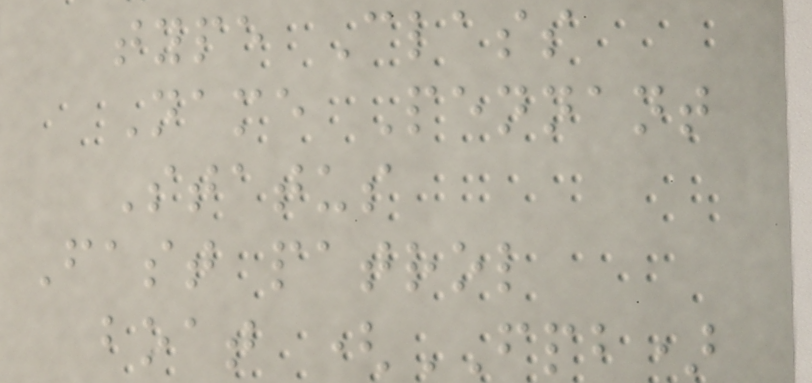type Class
Name Pennant
Status
Fast patrol
boat (FPB)
